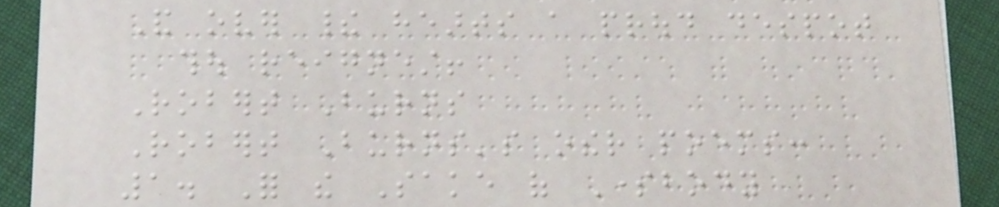And over their hearts a proud despot
thou reignest!
Robert Burns
Robert Burns's other poems:
1. For the Sake of Somebody
